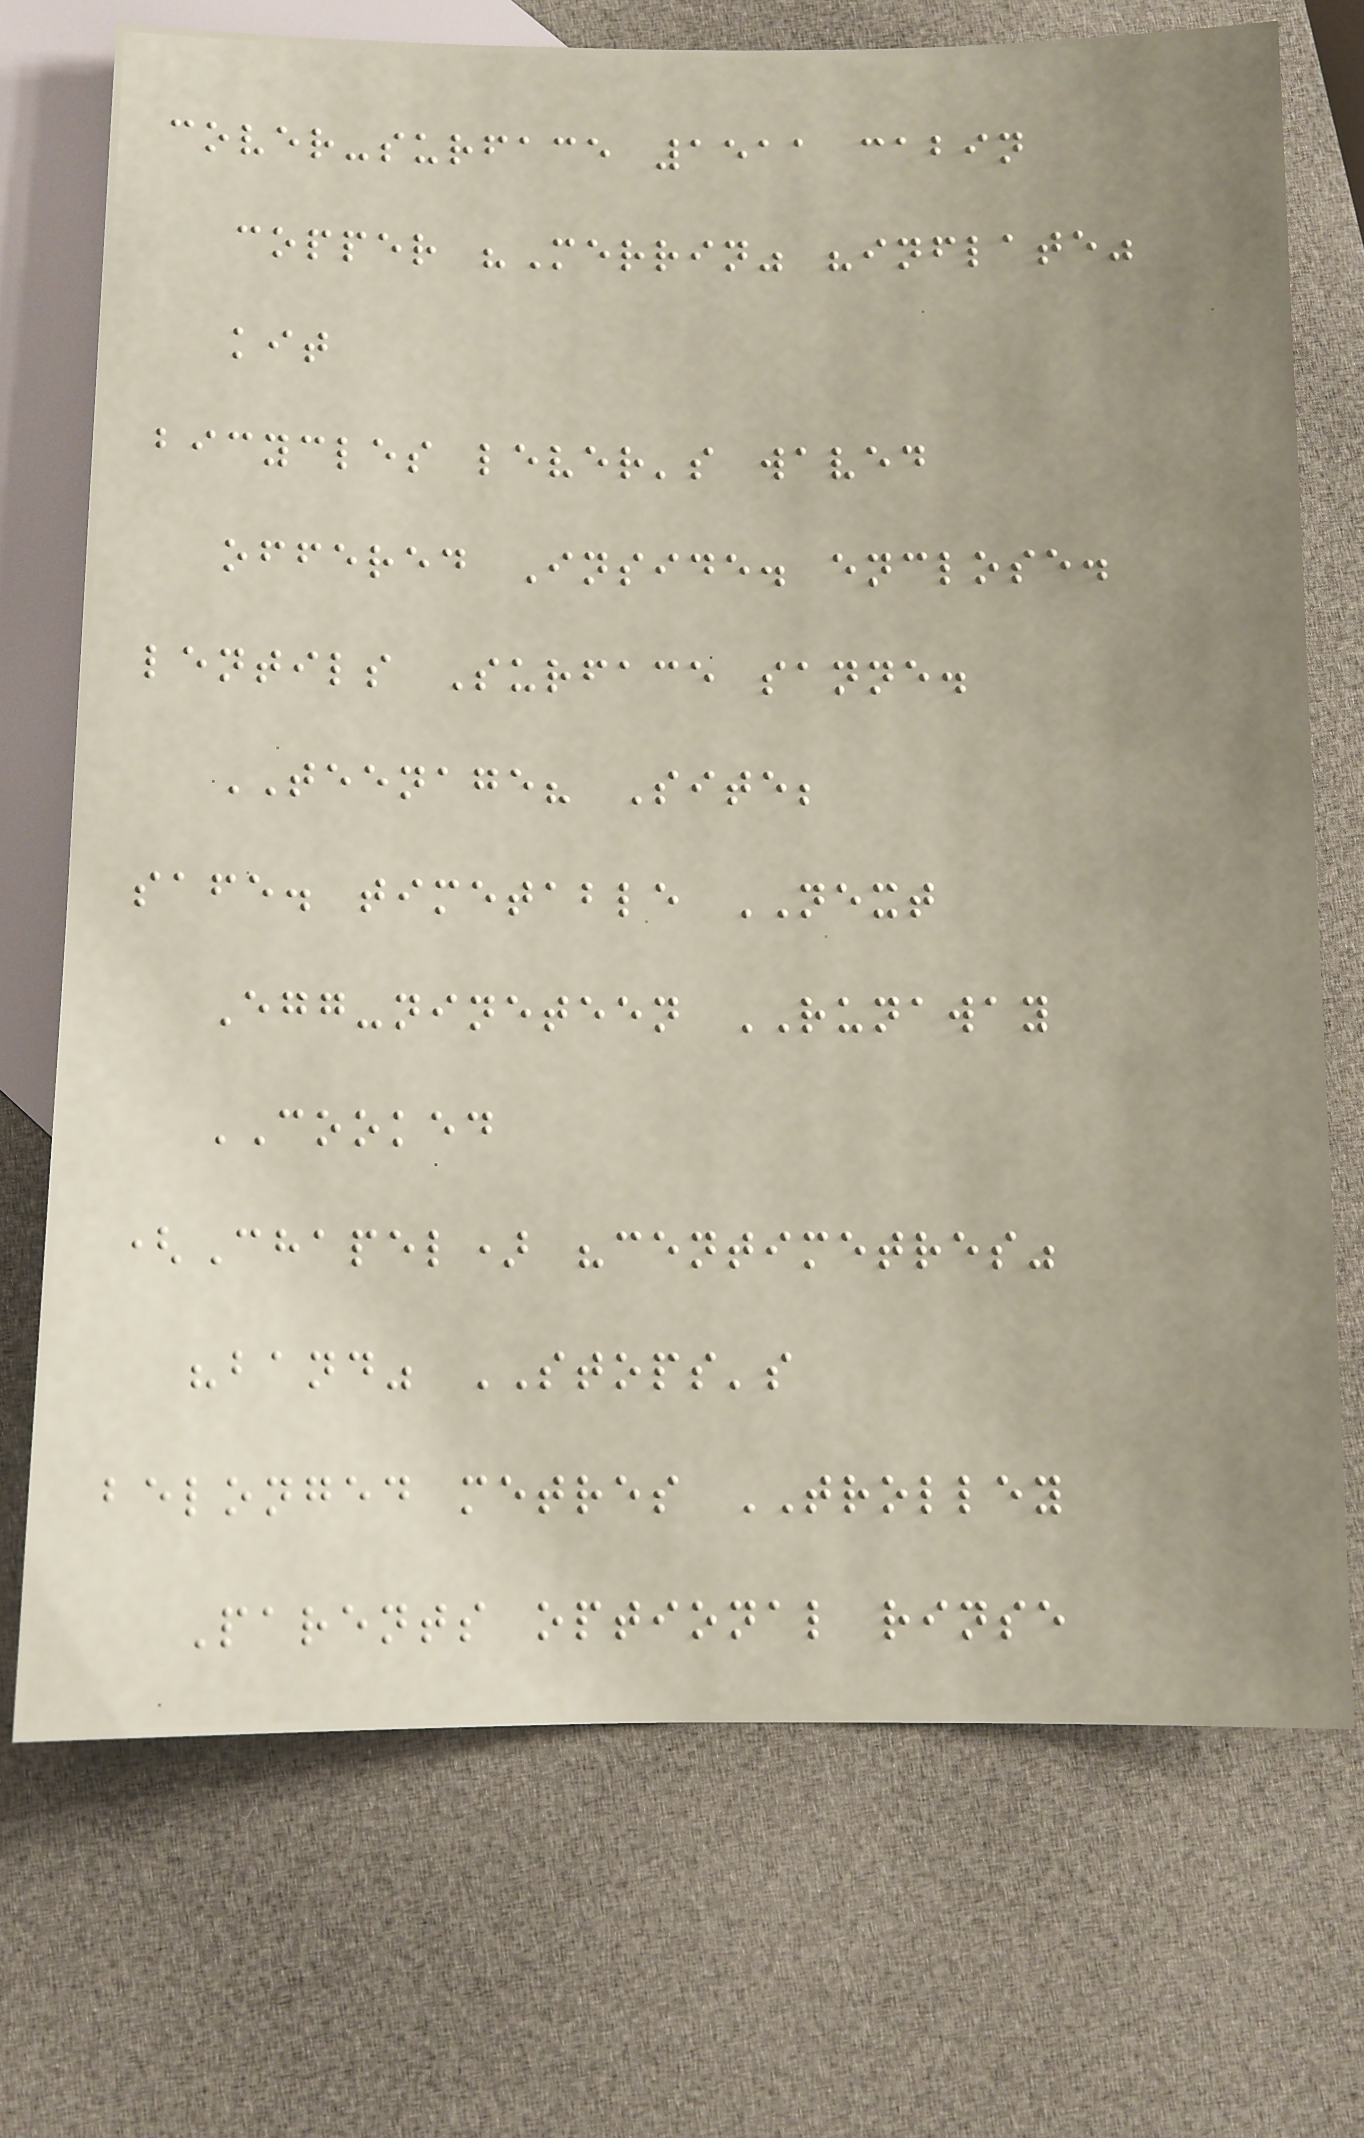cover-surface 1511 cabin
copper "Merrin" "inflate"
kit
bicycles lever's waved
offered Inside. enclose.
lentils Surface sanne.
TEENAGE? Site;
safe. timetable NEXT
Egg-nineteen RUNAWAY
COOKED
(Chapel) "centimetres"
"band" STOPS's
belonged metres TROLLEY
Parents optional rinse
